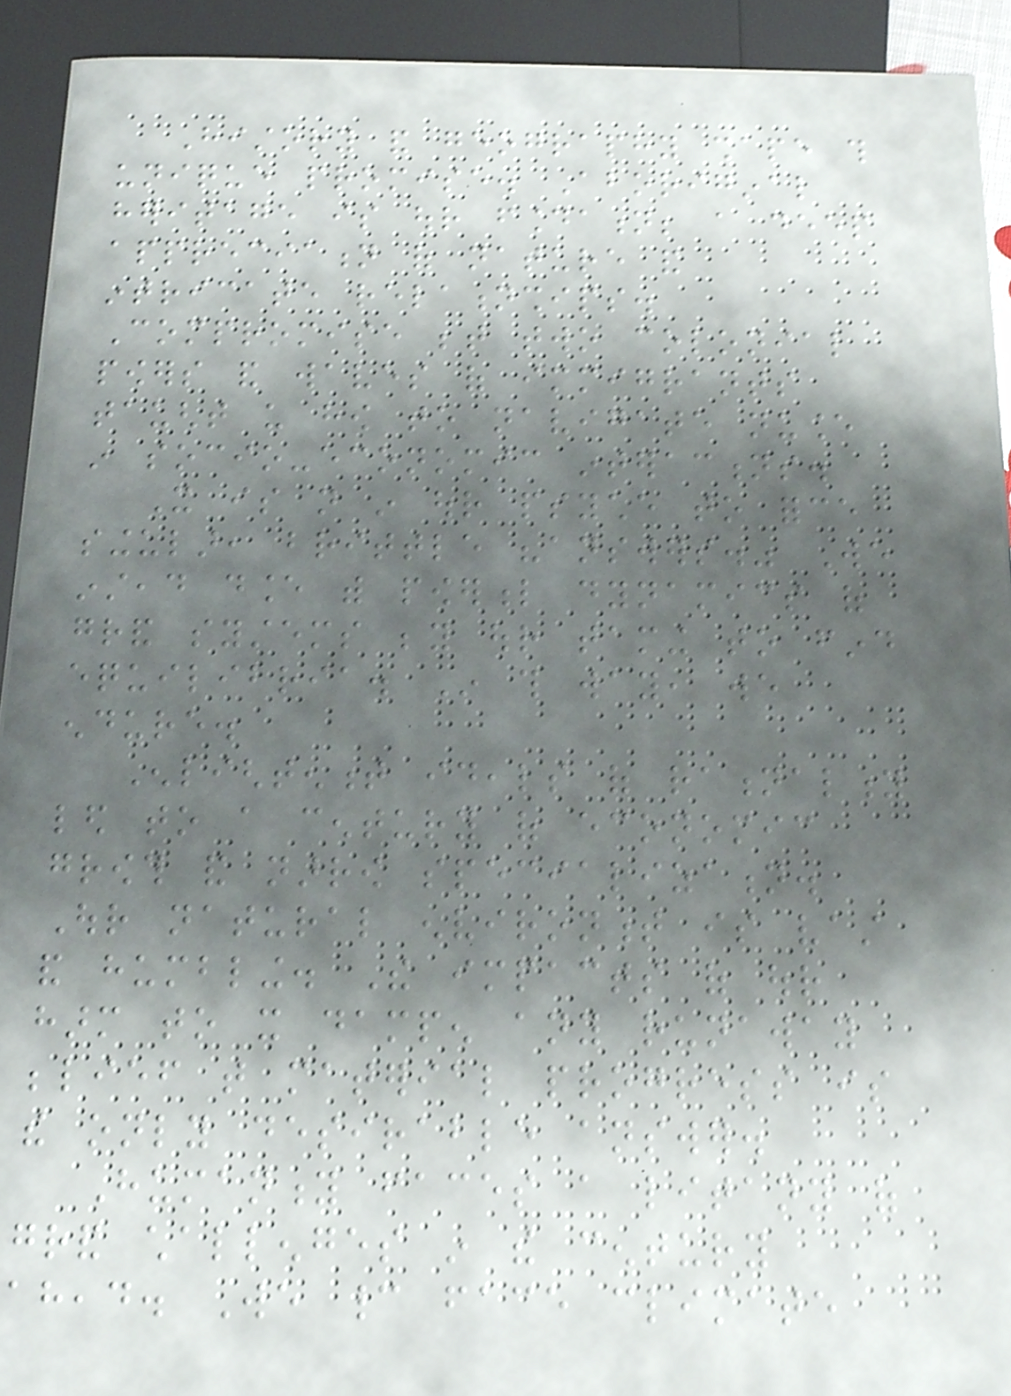History and geography shape this
unique promise. Aboriginal
heritage is our foundation; a deep
appreciation of nature and
intricate relationships.
Compromise between two colonial
powers and waves of immigrants
taught us how to navigate nuance
in socio-economic interactions.
It is not in our psyche to force
singular, brittle "answers." We
instead dance with powerful dynamics of
grand systems beyond our taming to find
equilibria. In this way, we
endure.
Enlightenment ideals of rationality
led to a century of economic
growth and narrow specialization.
Our natural environment is vast
and humbling. The impacts of our
harm to it dampen any runaway
belief that material progress is
the only desirable answer.
Humanity faces a litany of
grand challenges in the century
ahead. We cannot face climate
